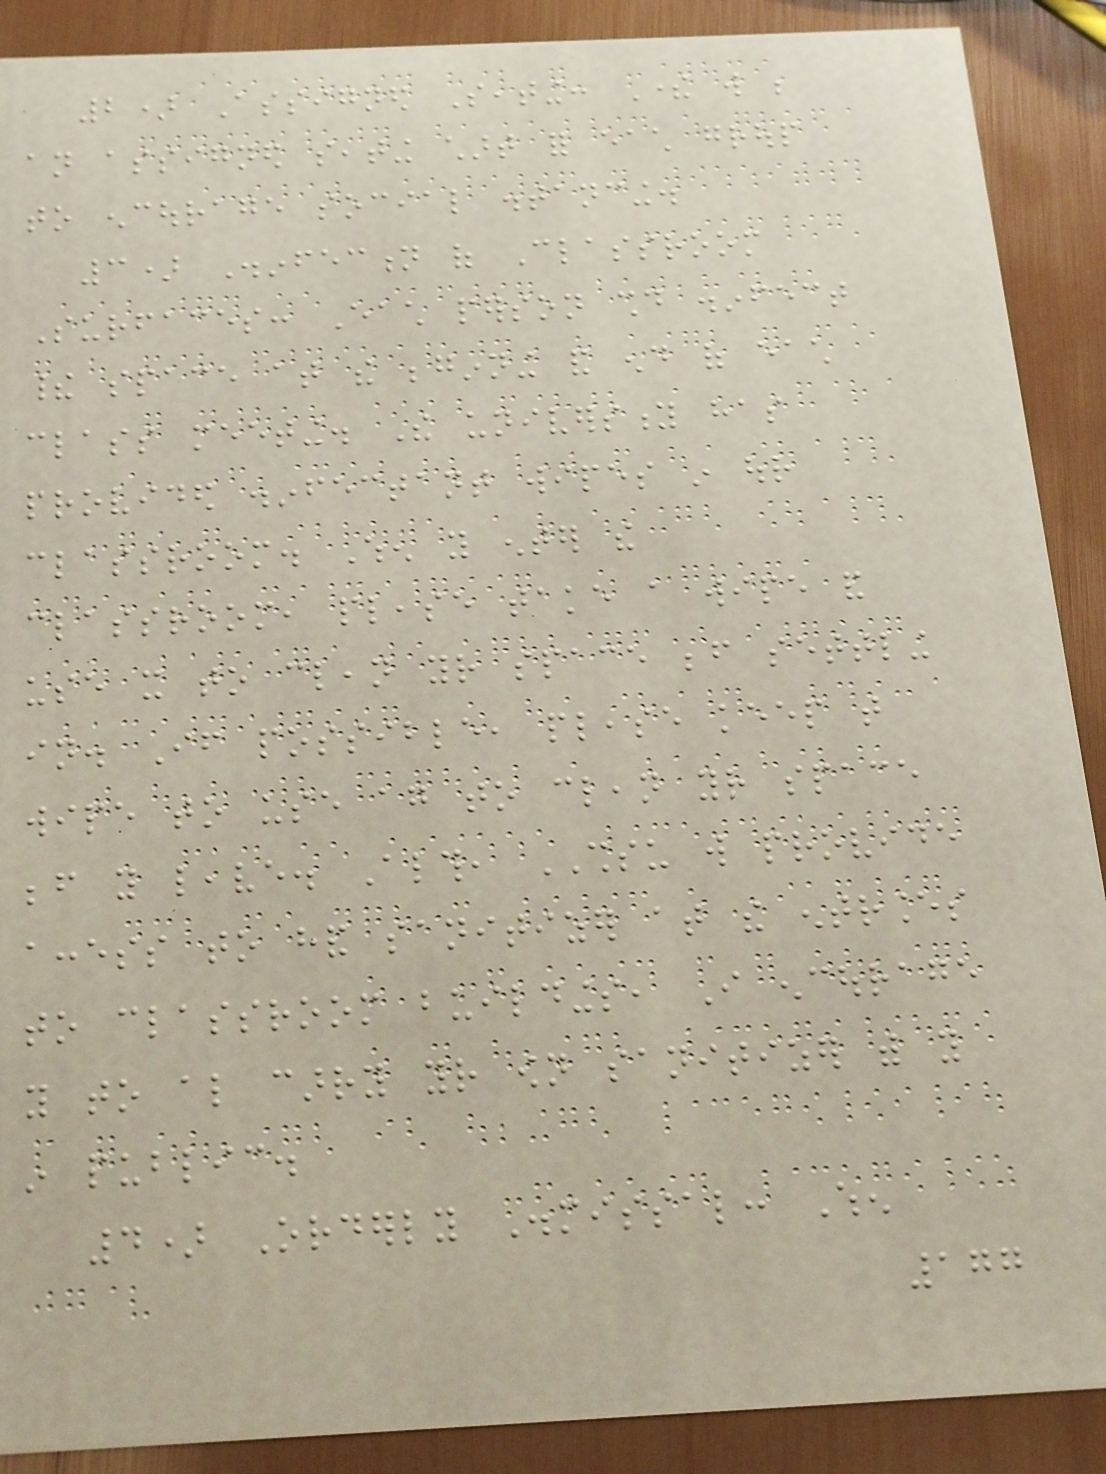2) Assigned Seating: There will be
an assigned seating chart for each group
to encourage social distancing.
3) Disinfection of Classroom
Surfaces: Each person should disinfect
their space at the beginning and end of each
class meeting. The university has
provided disinfectant wipes in our
classroom. When you enter the
classroom, please take a wipe and
use it to clean your space before settling
in. If possible, please keep that
wipe to use again to clean your space
before you leave. Although, SHSU will provide
access to hand sanitizer at the entrances
to classroom buildings, I encourage
you to also carry your own sanitizer with you
in public.
4) Orderly Dismissal: When
177
